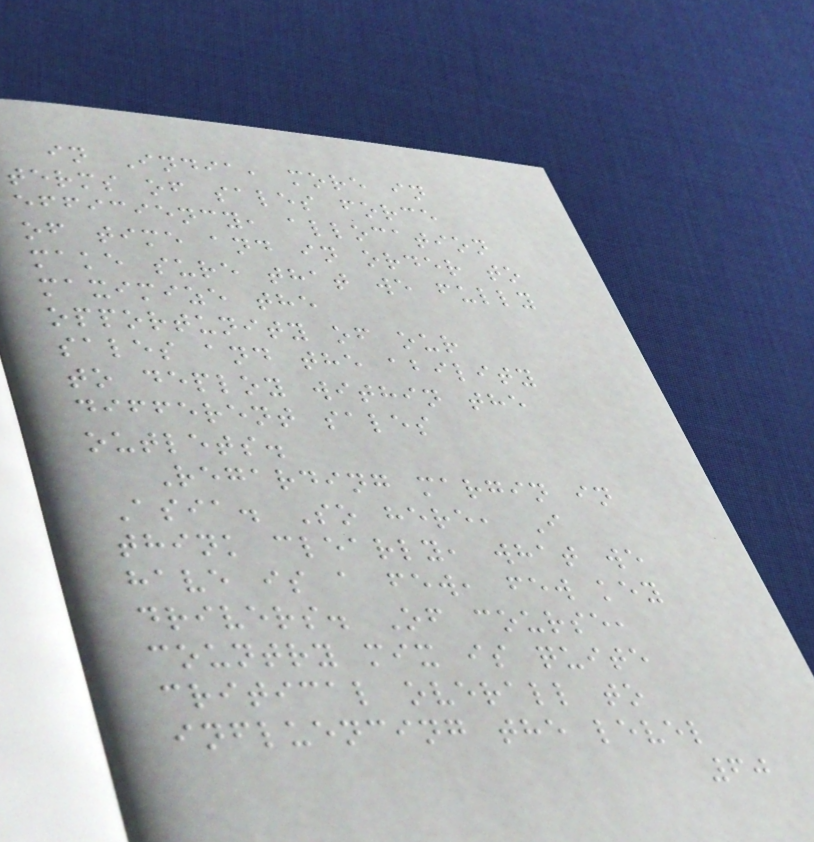in India, more in
terms of sales force
efficiency, allocation
of time and in order to
make sure that we fully
maximize the
opportunity of our
sales and the ability
to deploy within the
different sales
outlets.
Regarding margin in
Asia. So here, I
think clearly, what we
have is a few, few key
drivers. Of course,
country mix is quite
critical overall to
influencing the level
60
